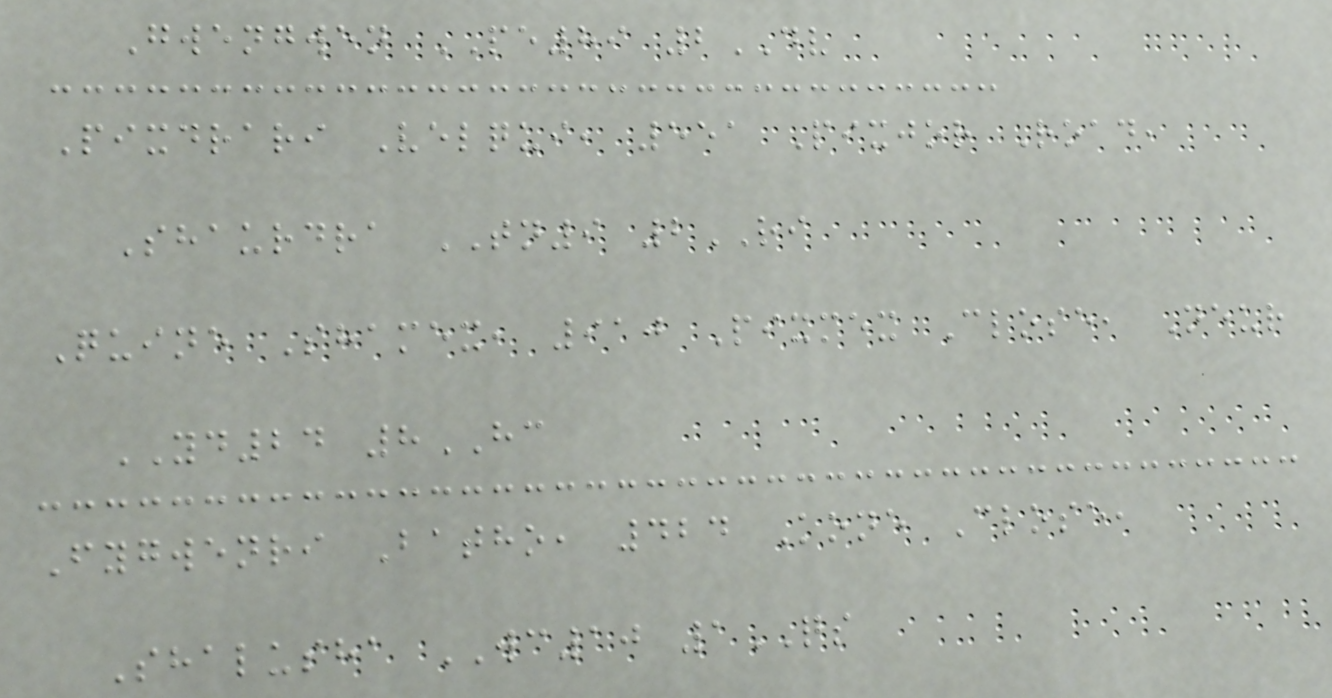Gwengwen PE89 2DV
Pixdrari Velqui, 551 Pixjor Road,
Shaurdra TN9 2RI
Quine Shamex, 910 Pixmex Close, Neur
YD24 8HC
Fygwenri Batho, 424 Kone Close,
Shalusha WC10 1QS
